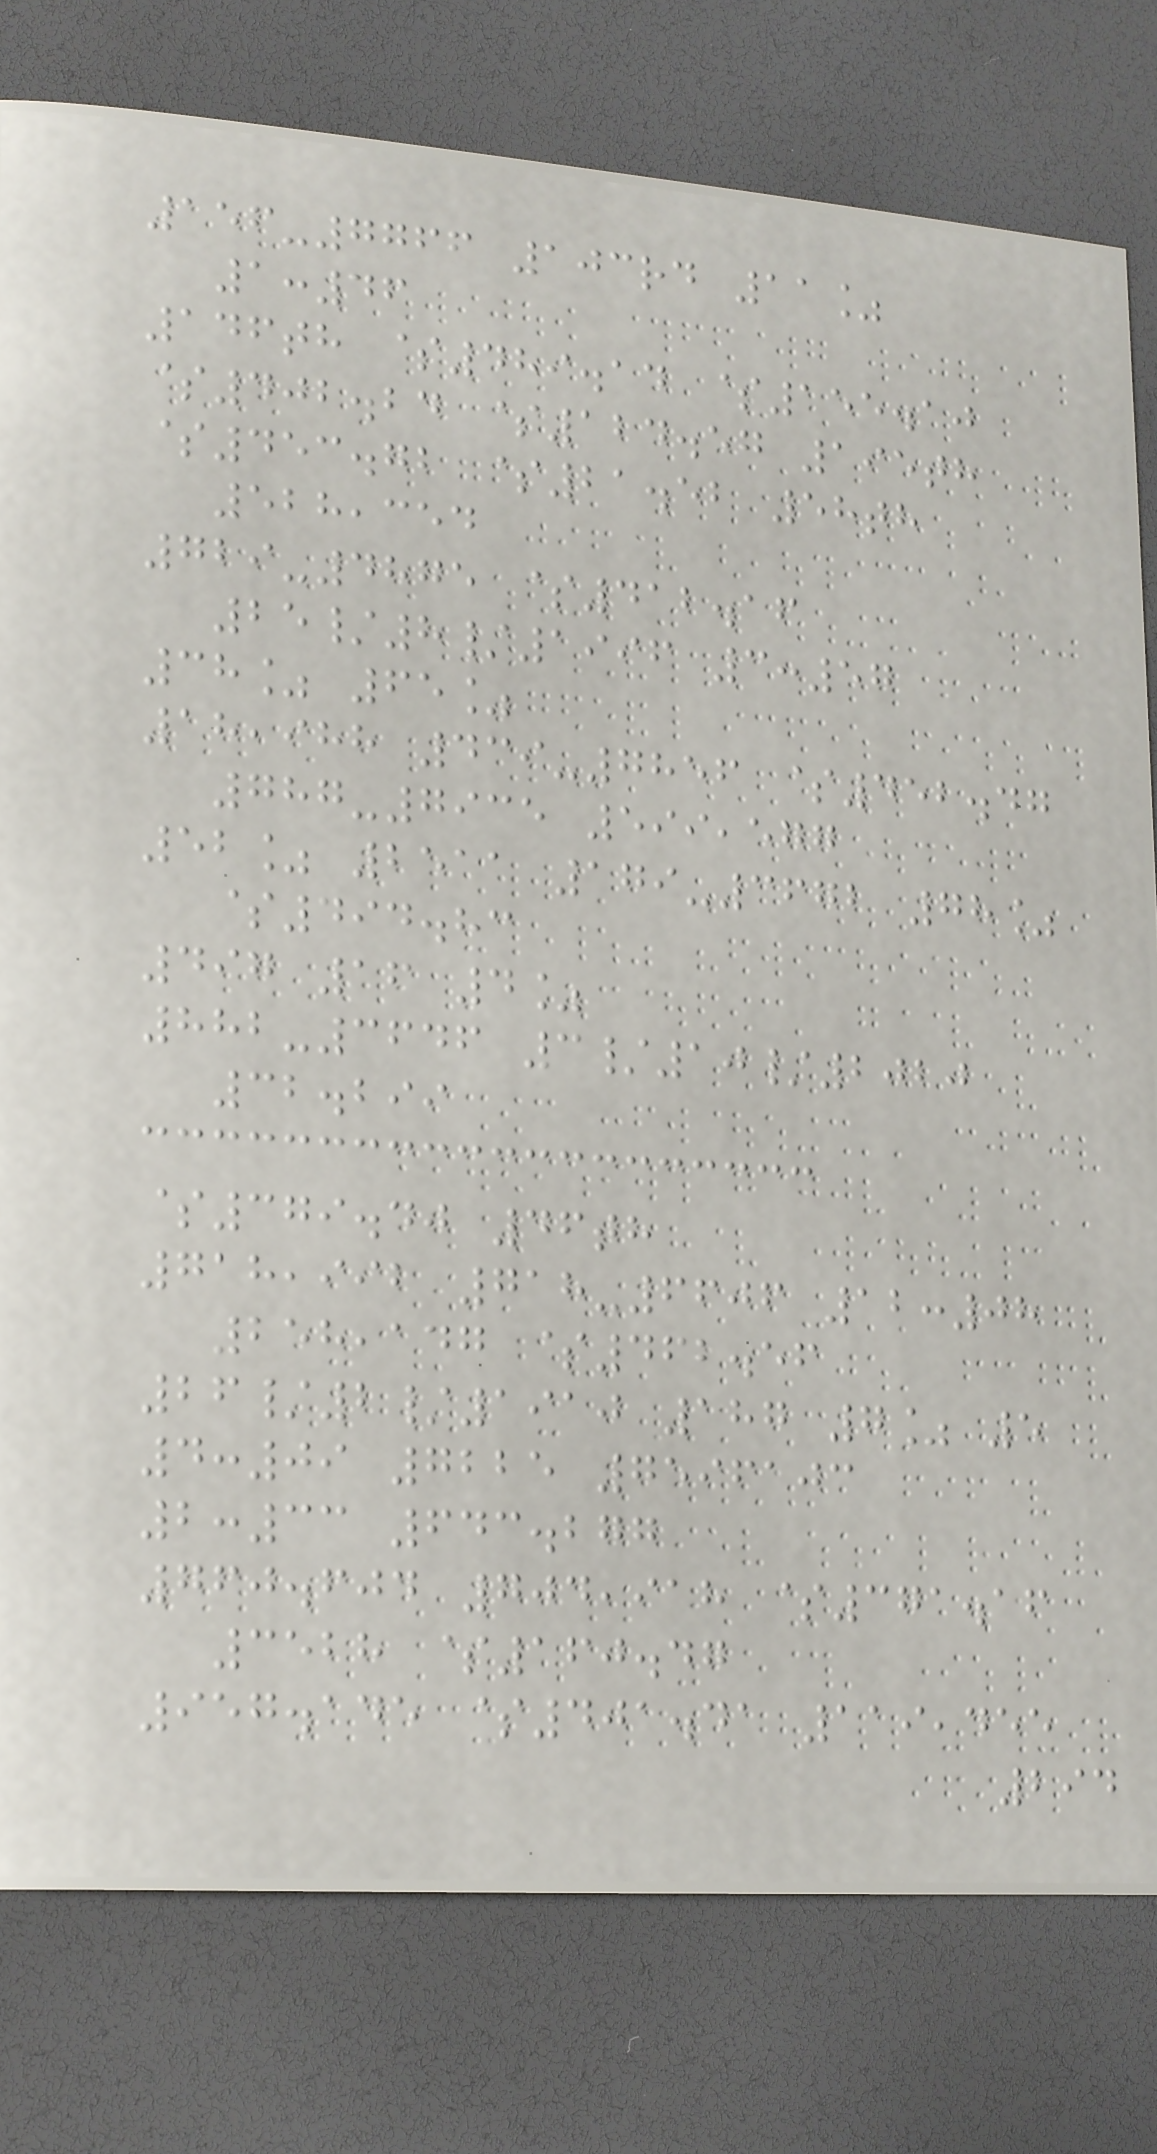156-7766 103rd 11%
1:46
146th $489.14 $155.10
$402.24 $124.57 195th
$453.72 $21.52 58th
528,354
729-4875 $412.16
25/8/1996 3:57
38% 65%
18,988 439-7856 $452.47
787-7935 599,577
52% 2511 179-3672 78%
$494.83
497 16 4%
882-3646 3/10/2020
32.299
$379.40 46th
718,992 718-6606 12:08
258,147 $462.56
26/2/1910 187 7% 5
4:09 7225 7596103
2:33 643.277
760.604 704,918 $371.16
3528 $160.47
957.145 $401.41 119,455
294
